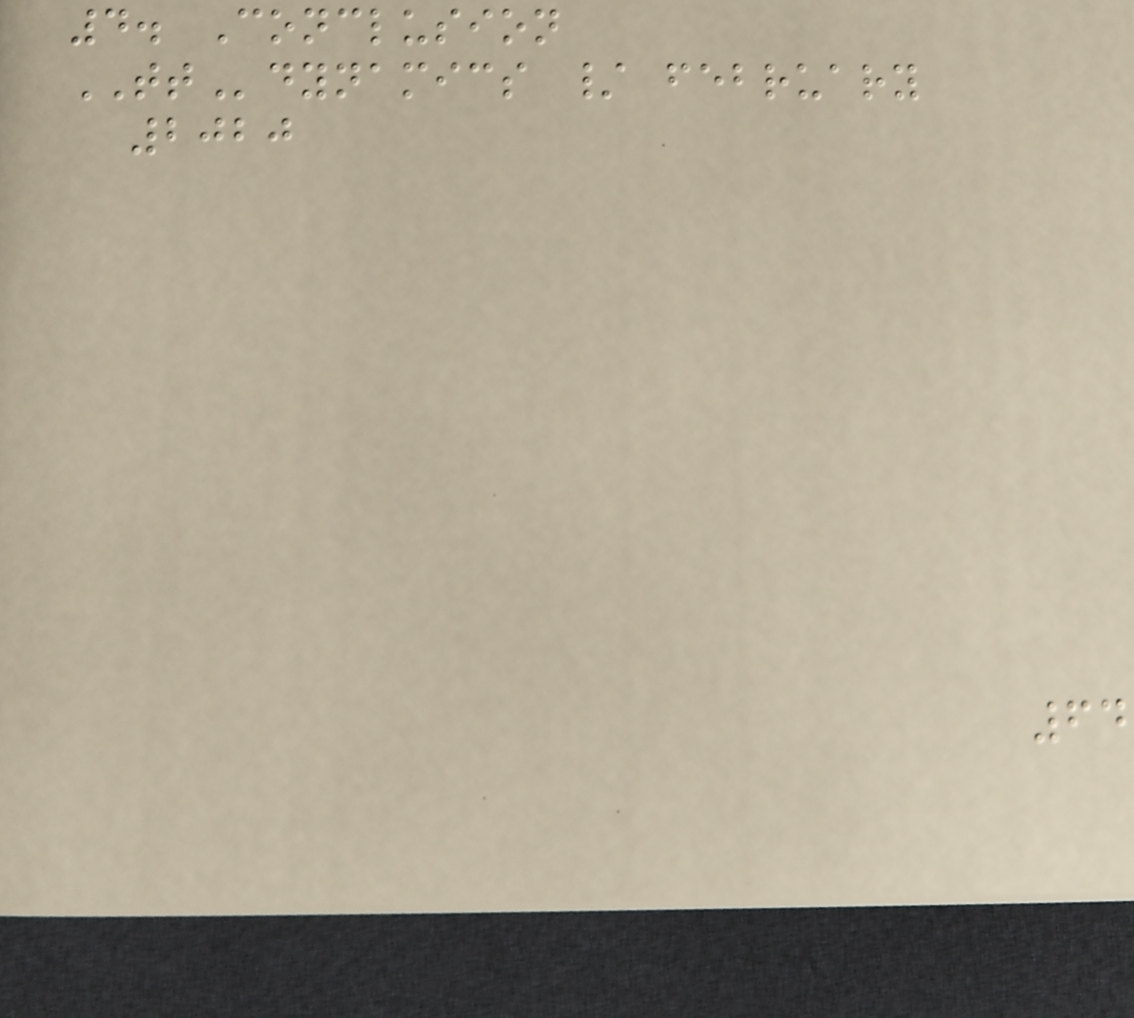4. Conclusion
TTdynamics / february
2020
64
